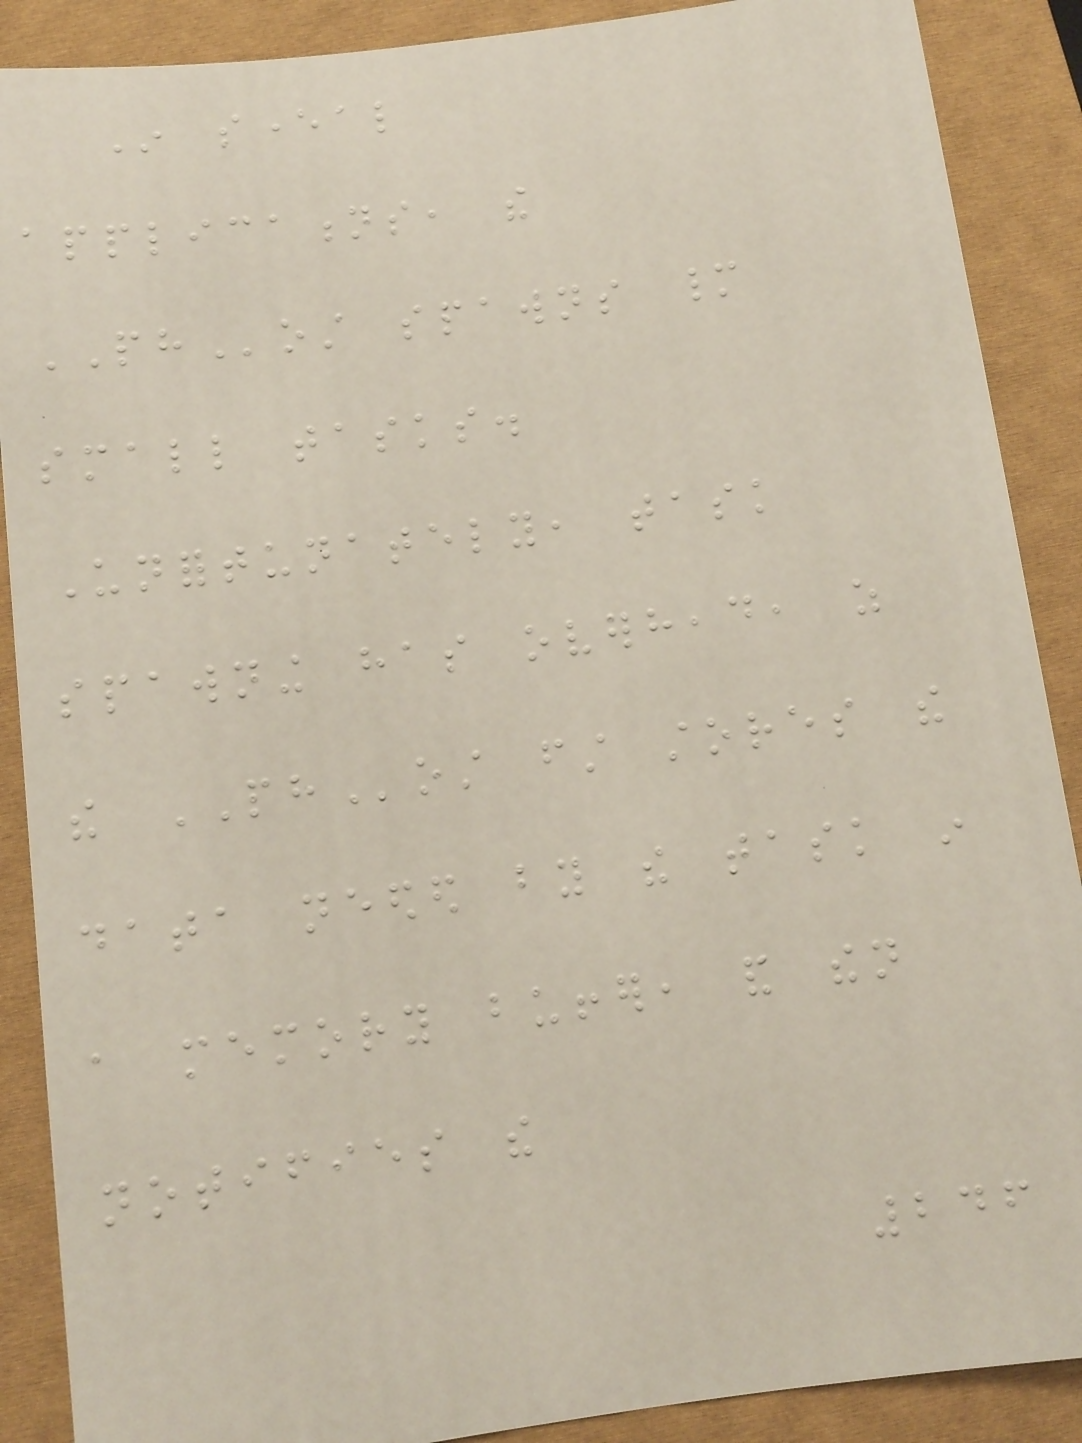In several
applications, the
PHost spawns many
small tasks.
Unfortunately, task
spawning has overhead, as
the PHost first stores the
data needed by the task in
a memory buffer, and then
notifies the
246
